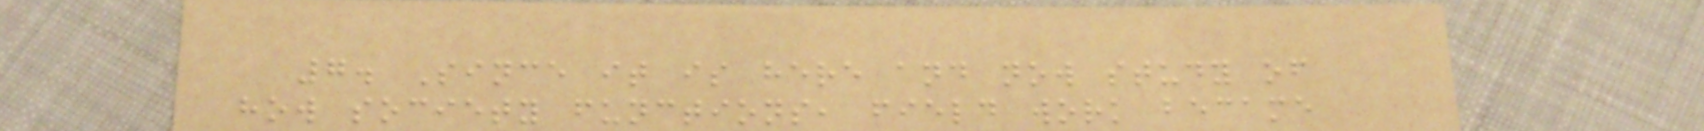7. Since it is here and now study of
how society functions, field work became
